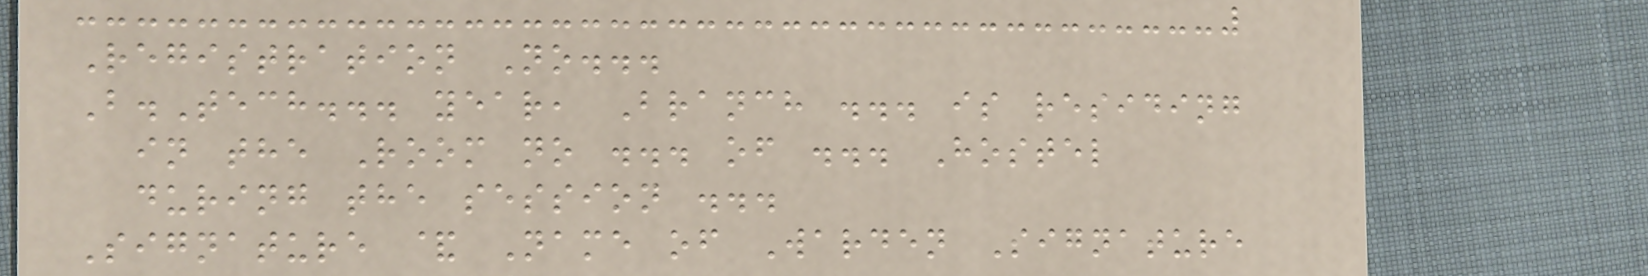Registration No...
B.Tech... year, Branch ... is residing
in the Room no ... of ... Hostel
during the session ...
Signature & Name of Warden Signature
